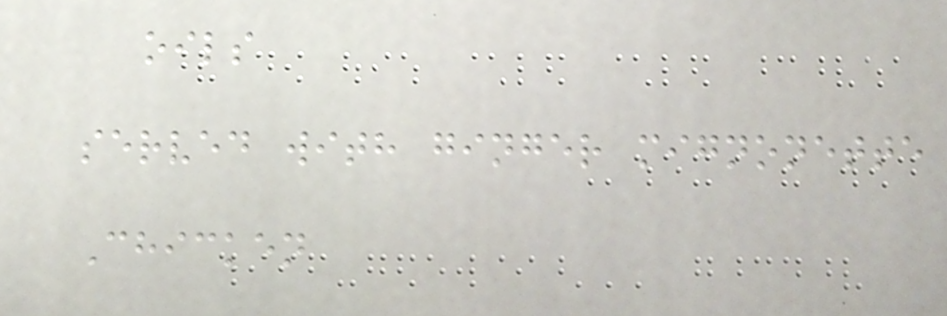oils
served with ginger mignonette
Chicken
